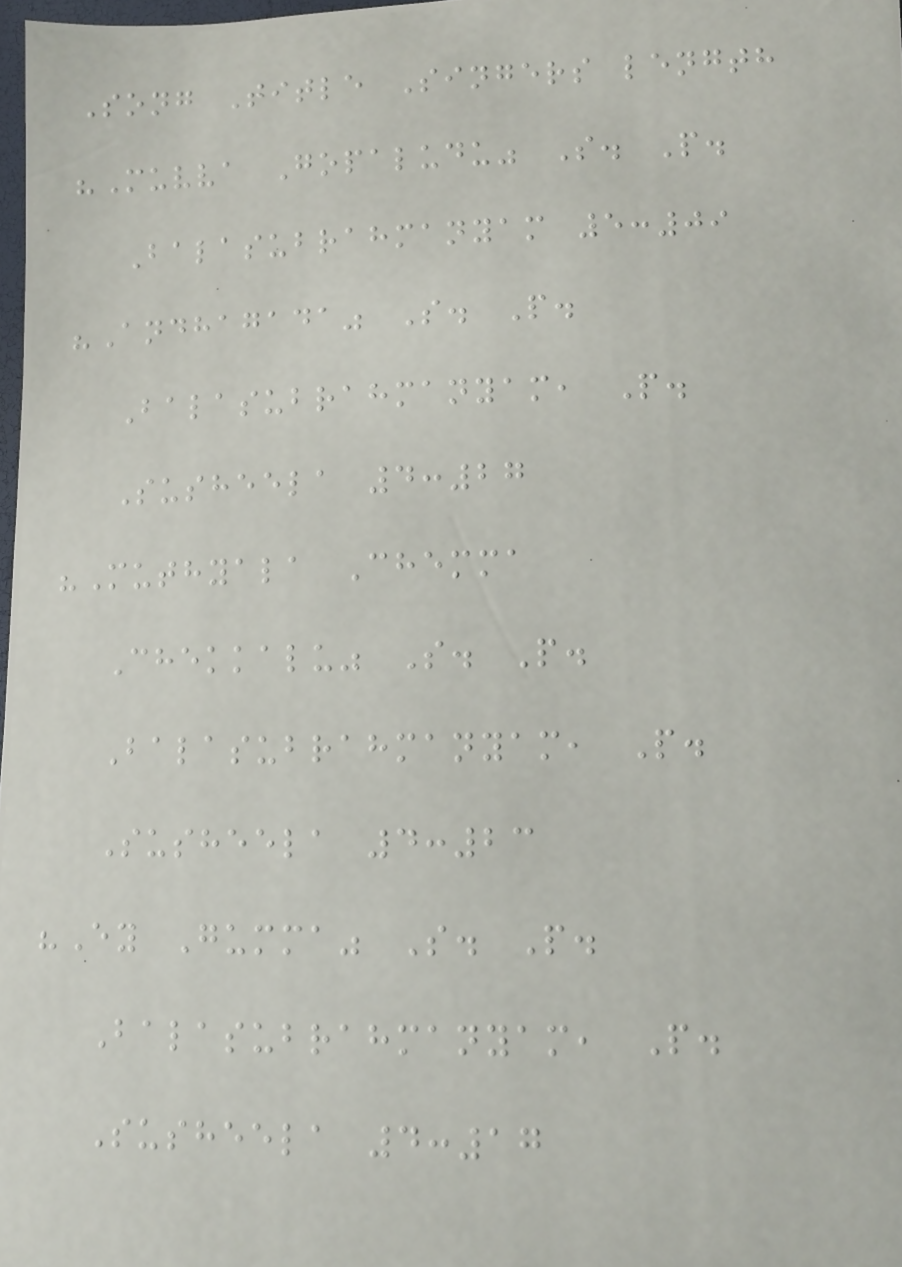Song Title Singers length
"Muvva Gopaludu" S. P.
Balasubrahmanyam 5:09
"Andhagada" S. P.
Balasubrahmanyam, P.
Susheela 4:27
"Muthyala Chemma
Chekkalu" S. P.
Balasubrahmanyam, P.
Susheela 4:23
"Ey Gumma" S. P.
Balasubrahmanyam, P.
Susheela 4:17
